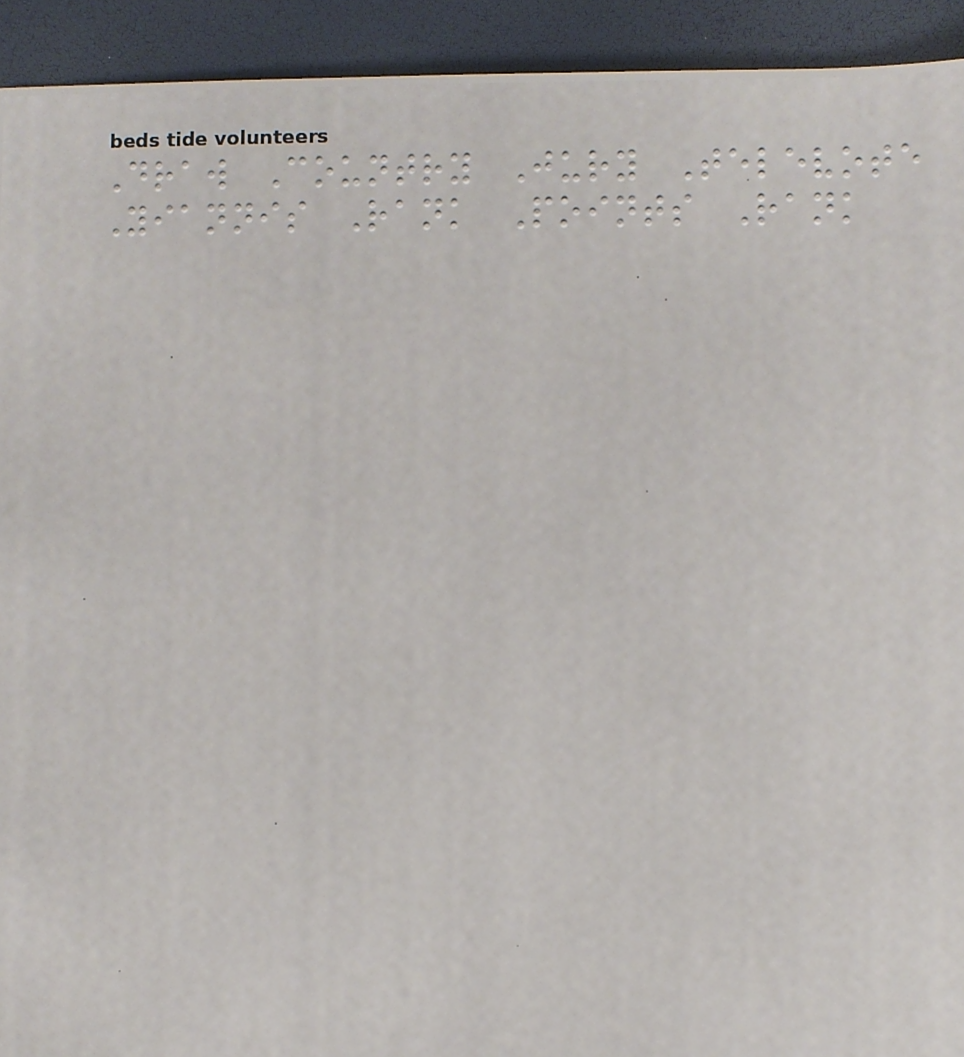Draw Country Jury Televote
Yiannis Rank Points Rank
